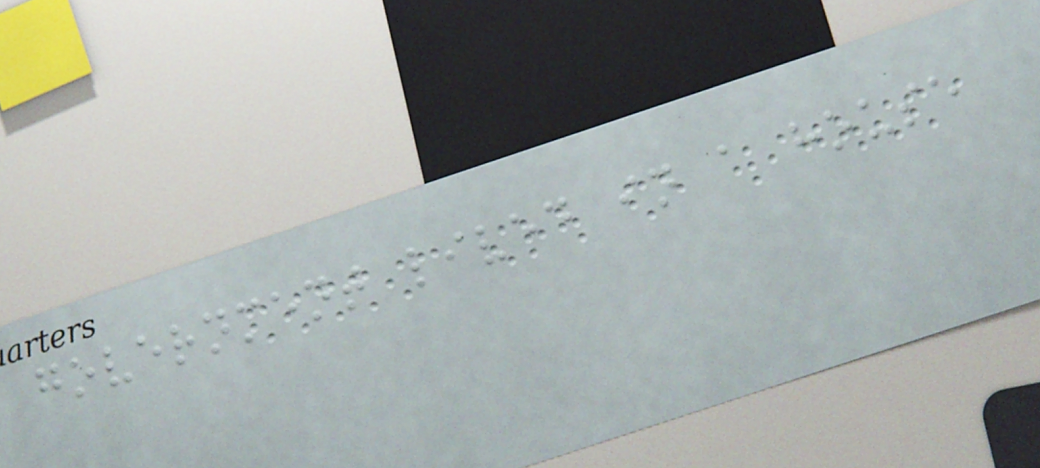government lived in a house
